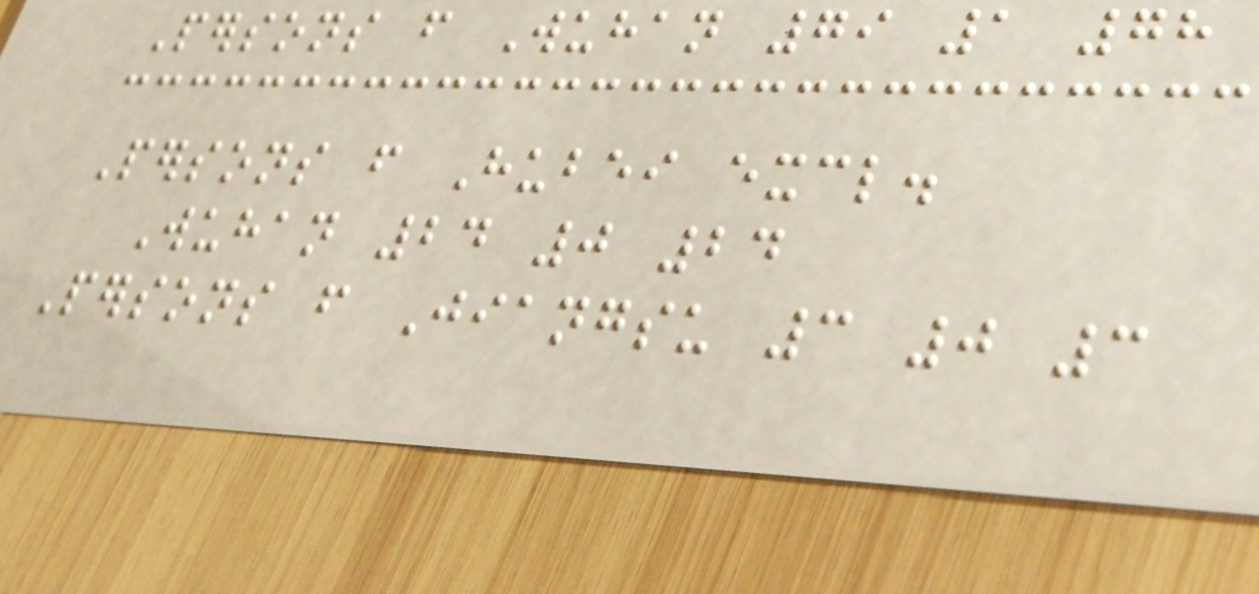Persons from Wuhan 79 1 78
Persons from Hubei excl.
Wuhan 24 0 24
Persons from Jiangsu 3 0 3
